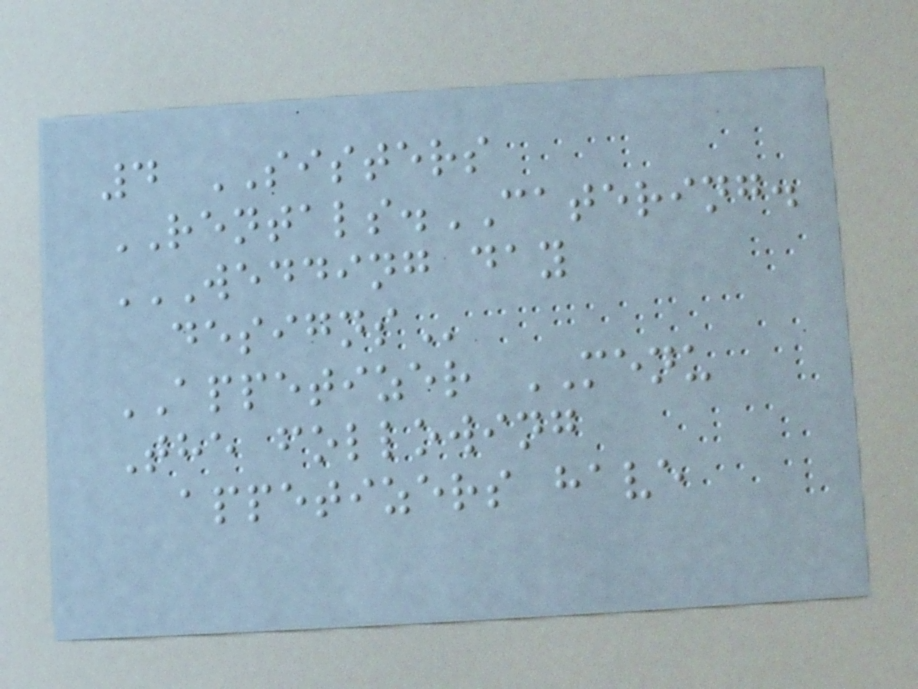4 SISTERS
RENTALS.CATERING.
WEDDING DAY
DESIGNS
APPETIZER MENU
The following
appetizers have
